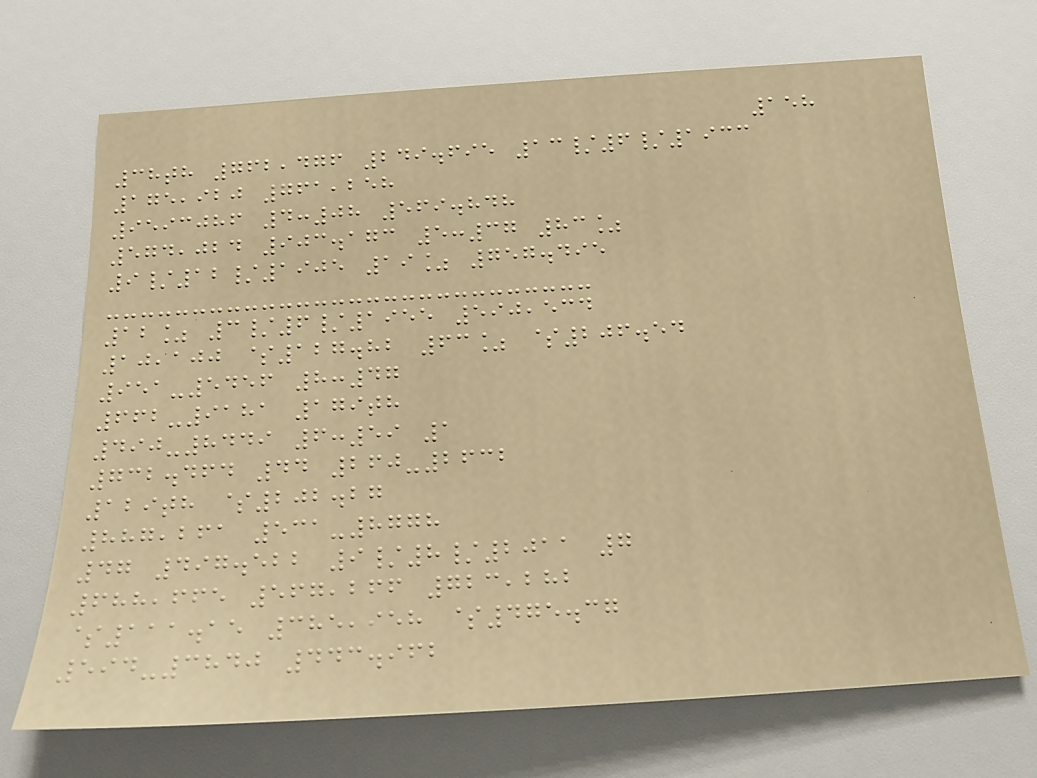158
38th 762,476 249.695 13/6/1933
175,920 761,258
9593086 4:08 569.848
574,024 903.173 5:37 83%
9/12/1905 19% 757.495
12% 3/6/1955 590,534
10,100 $127.82 63% $206.54
951-5456 8:47
662-9181 179th
490-8449 6:59 1
732.464 44 260-2632
129th $202.27
887,261 531-8778
47 497.522 9/8/2011 7
688,665 567,266 723,282
$111.15 385,958 $475.37
594-3840 443.962
